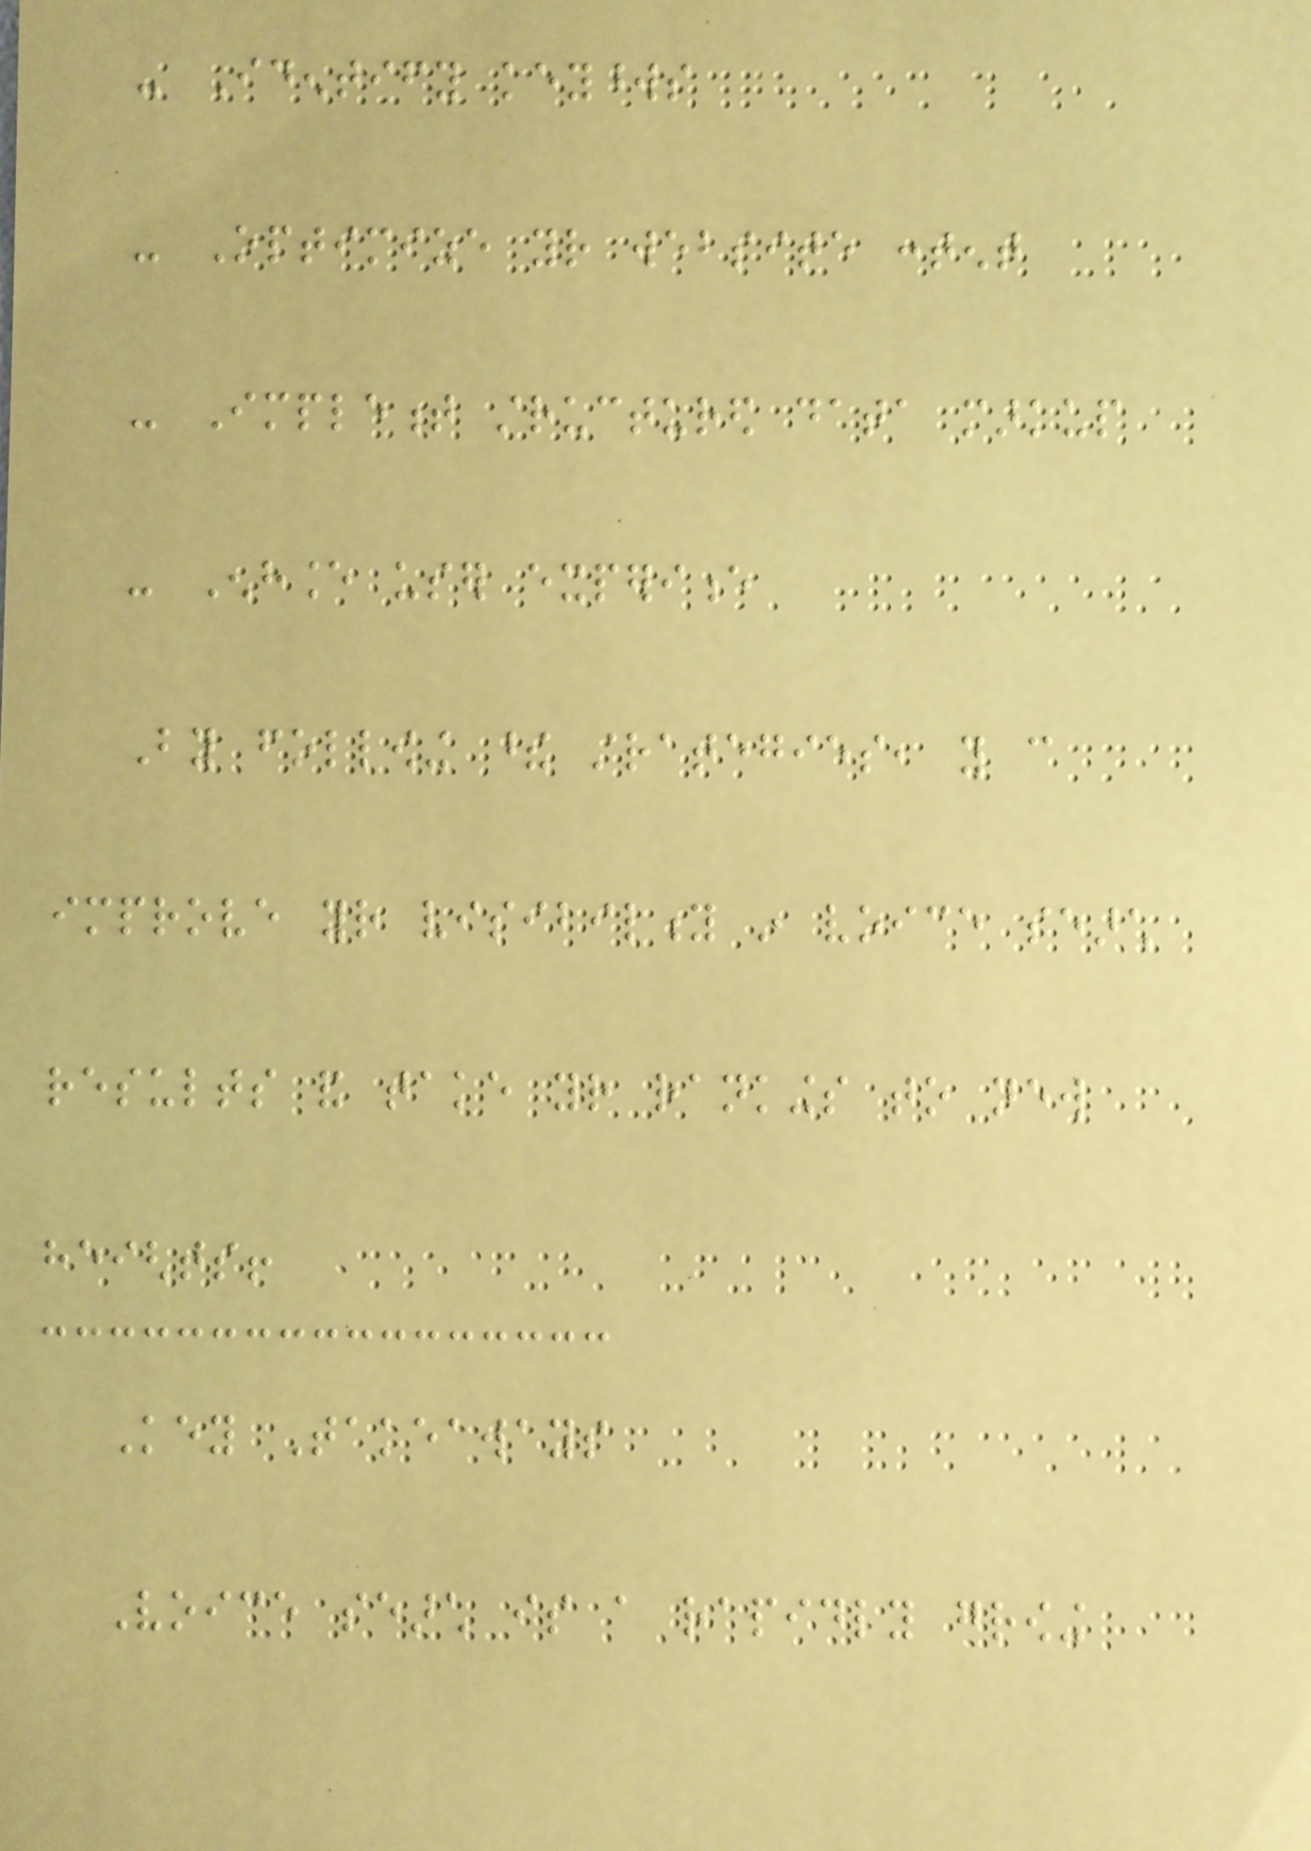- Identify keywords
- Optimize your website content
- Implement structured data markup
- Enhance user experience
By following these strategies, you can
improve your visibility in voice search
results and take your rankings to new
heights!
Key Takeaways
Voice search is a rapidly growing
